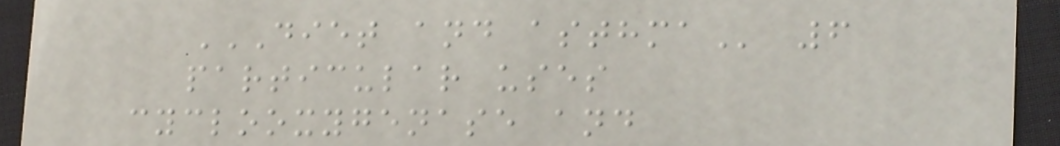DIET AND ASTHMA 6
particular uses
cyclooxygenase and
